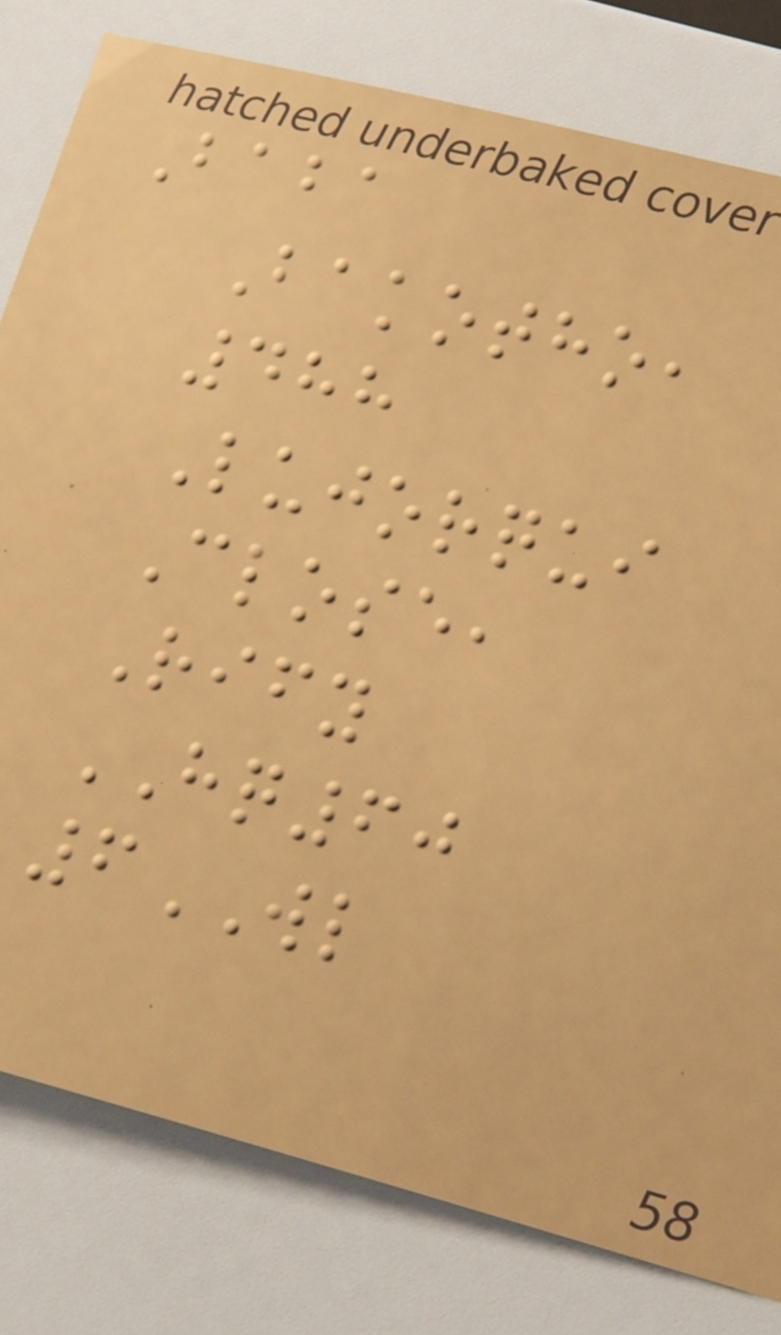Baba
Bakotho,
488
Lujorqui
Close,
Rify
HQ60
6WL
